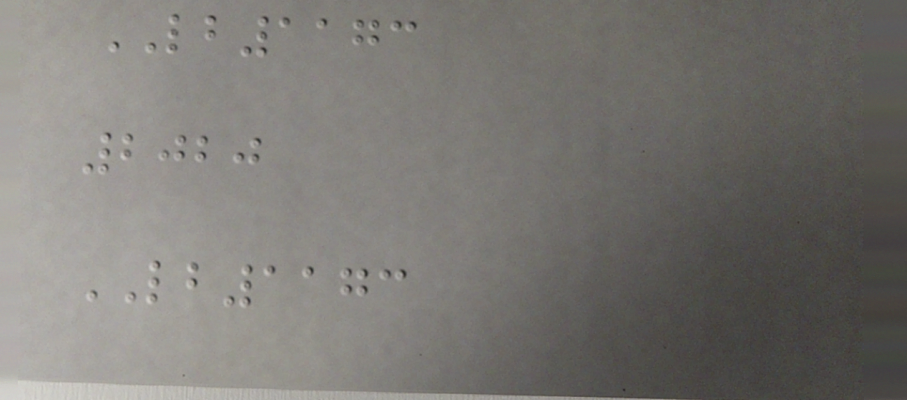LB1173
2020
LB1173
